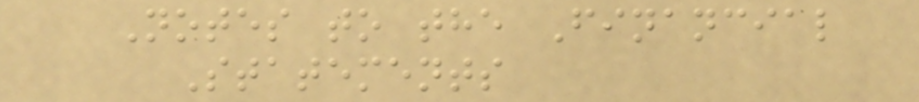Notes to the Financial
Statements
